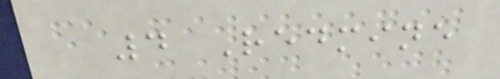4 Redmine
